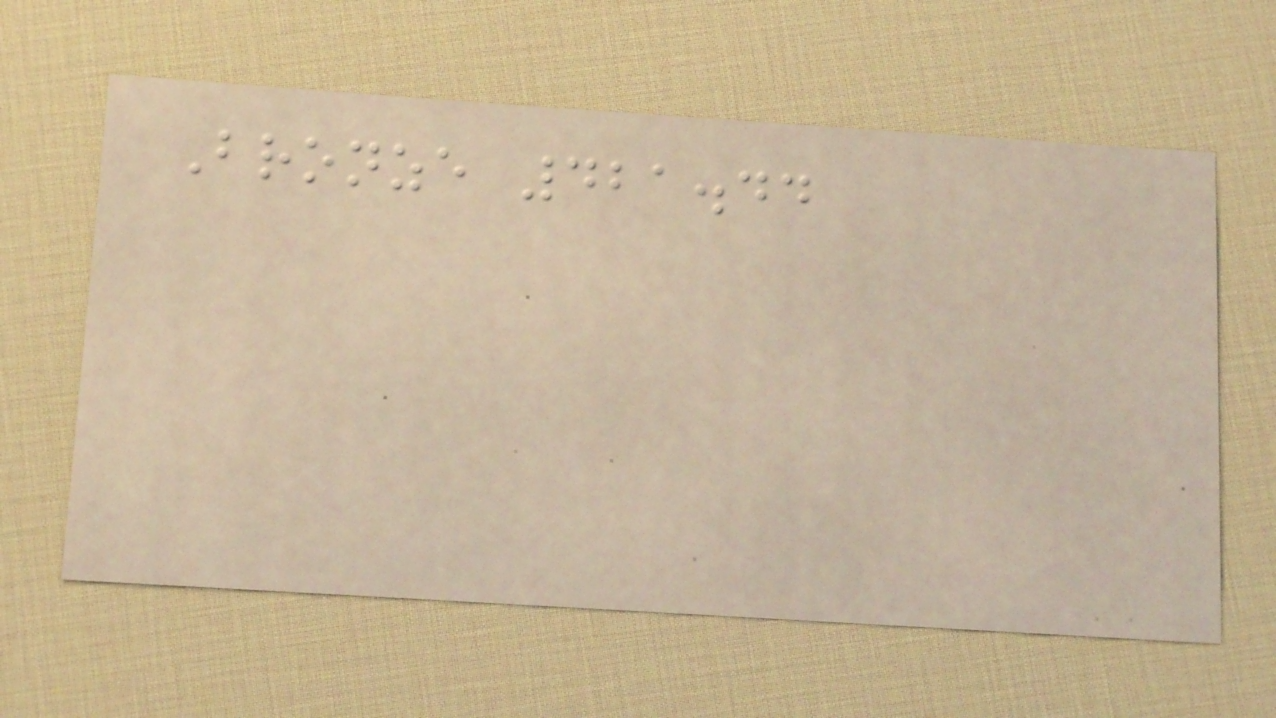Bronze 421.44
